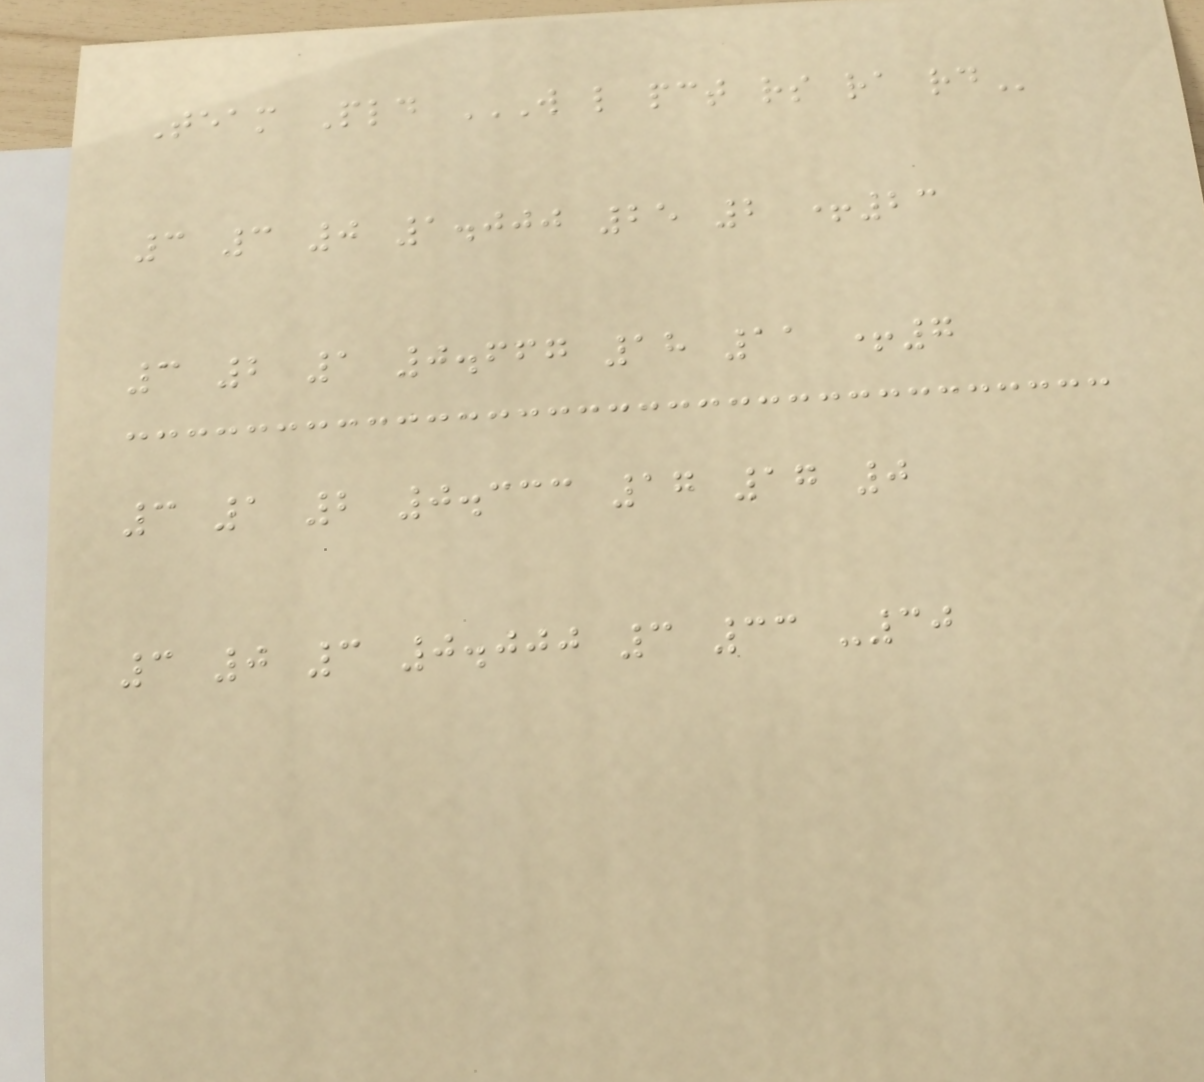Team Pld W L PCT RS RA RD
3 3 0 1.000 25 2 +23
3 2 1 0.667 18 11 +7
3 1 2 0.333 17 17 0
3 0 3 0.000 3 33 -30
